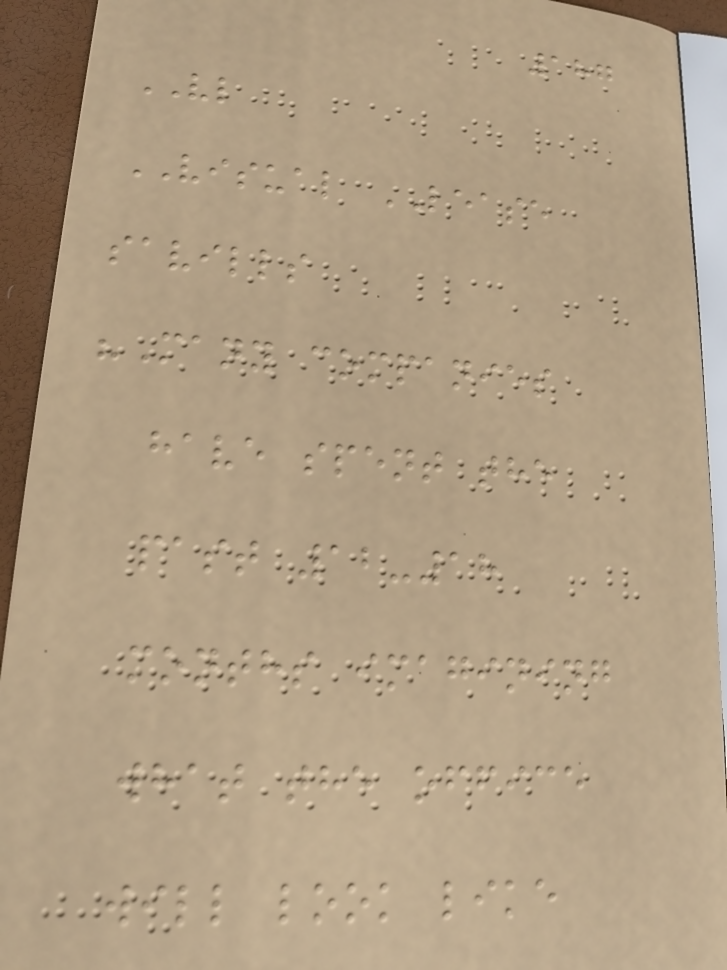187
VL
VISUAL LEASE
savills
"Many companies
have spent the
past 12-18
months imagining
what the office
will look like
